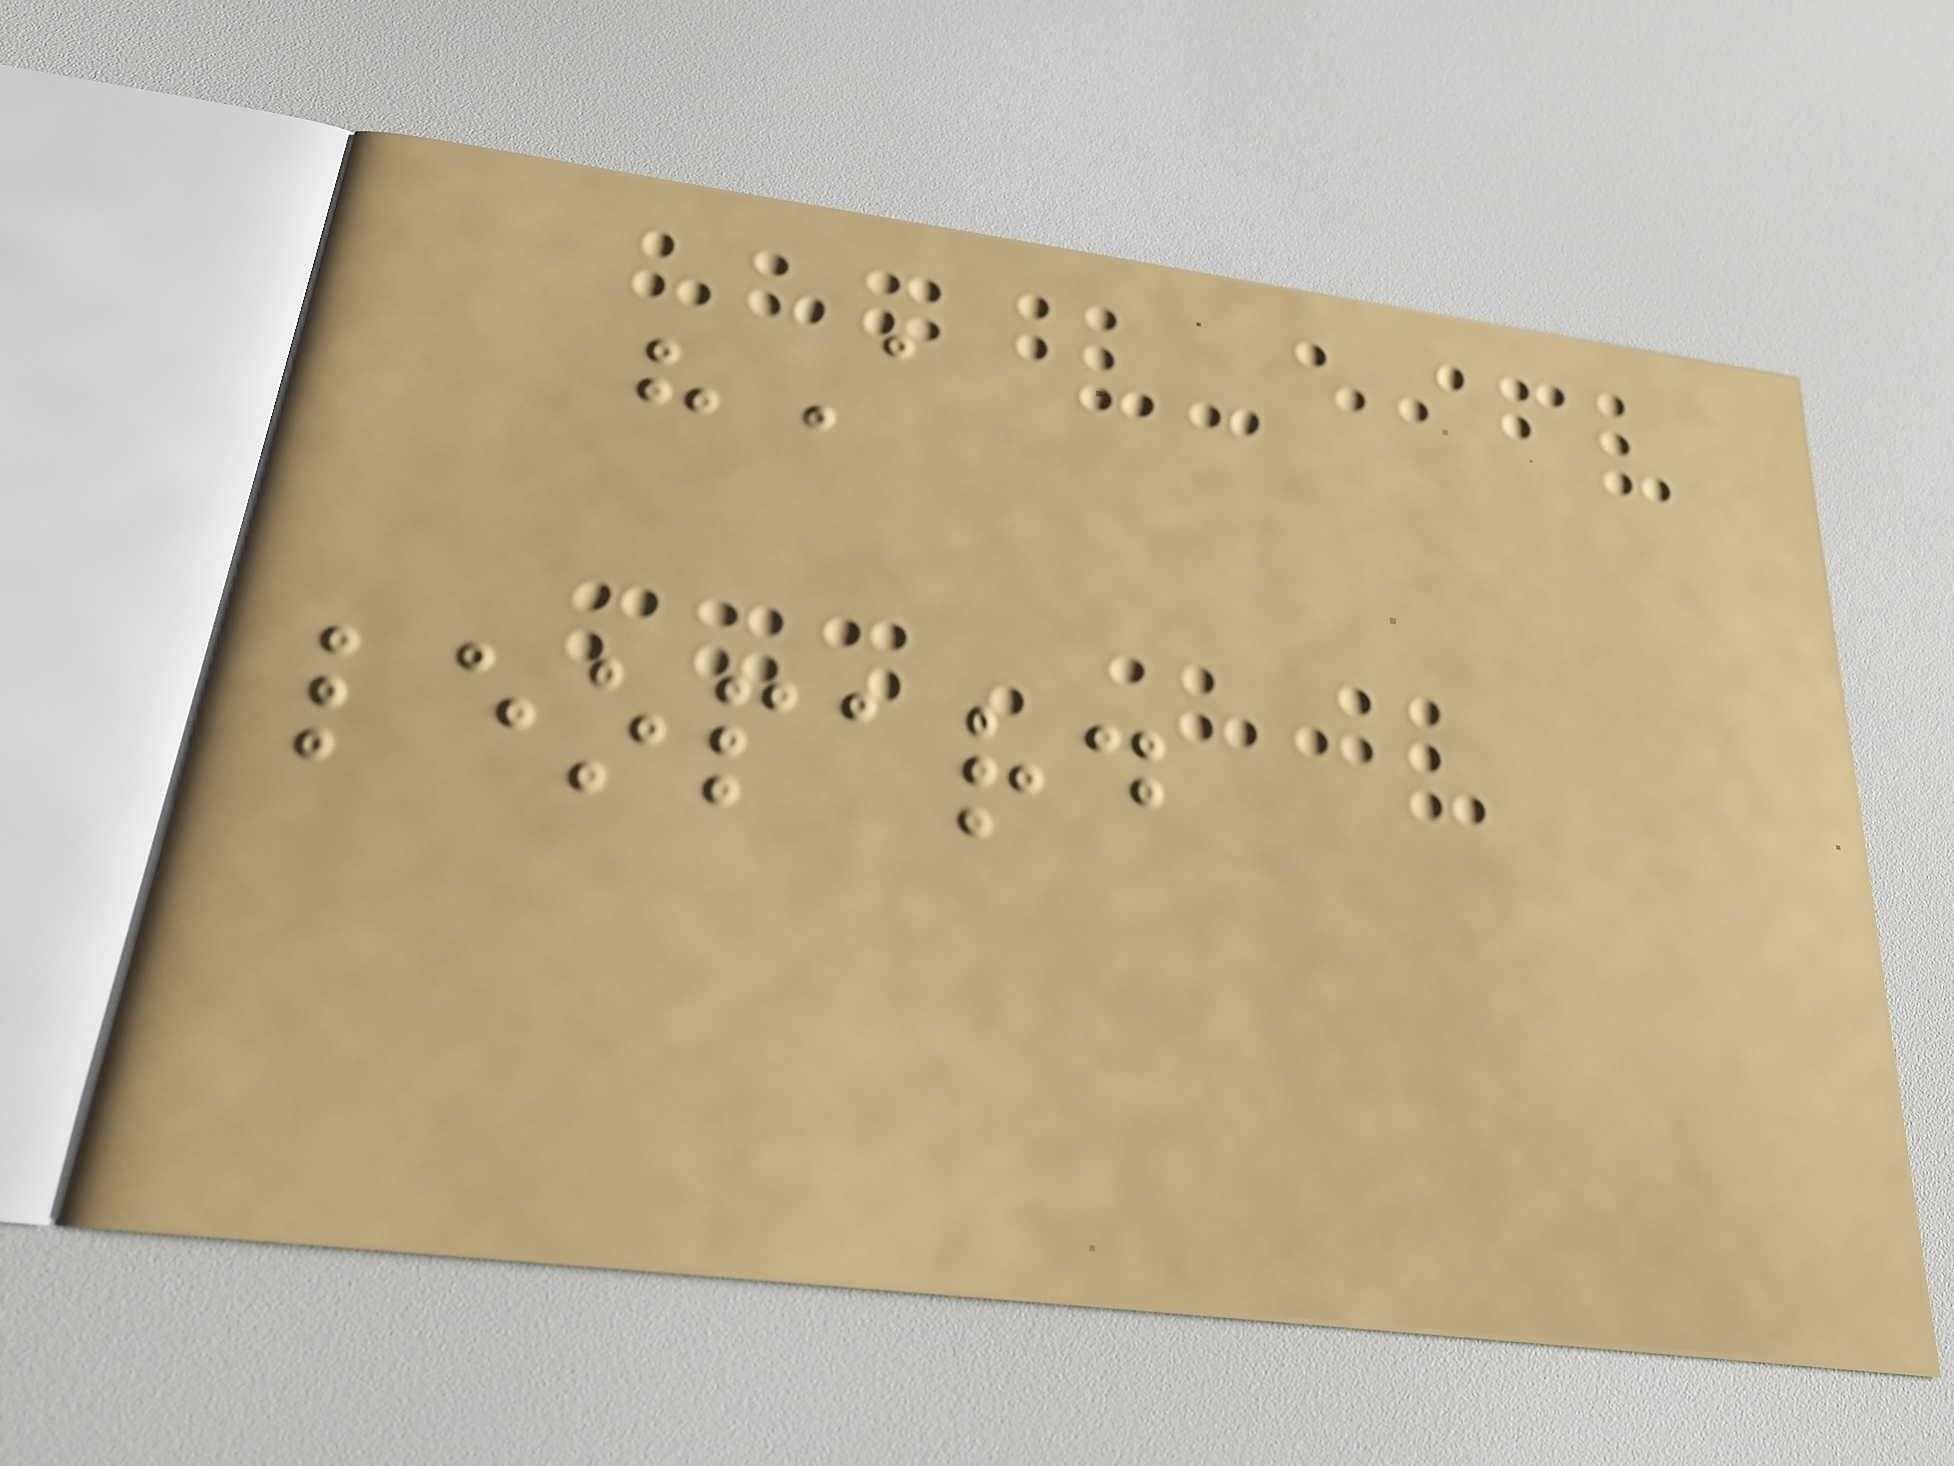"A
leopard
